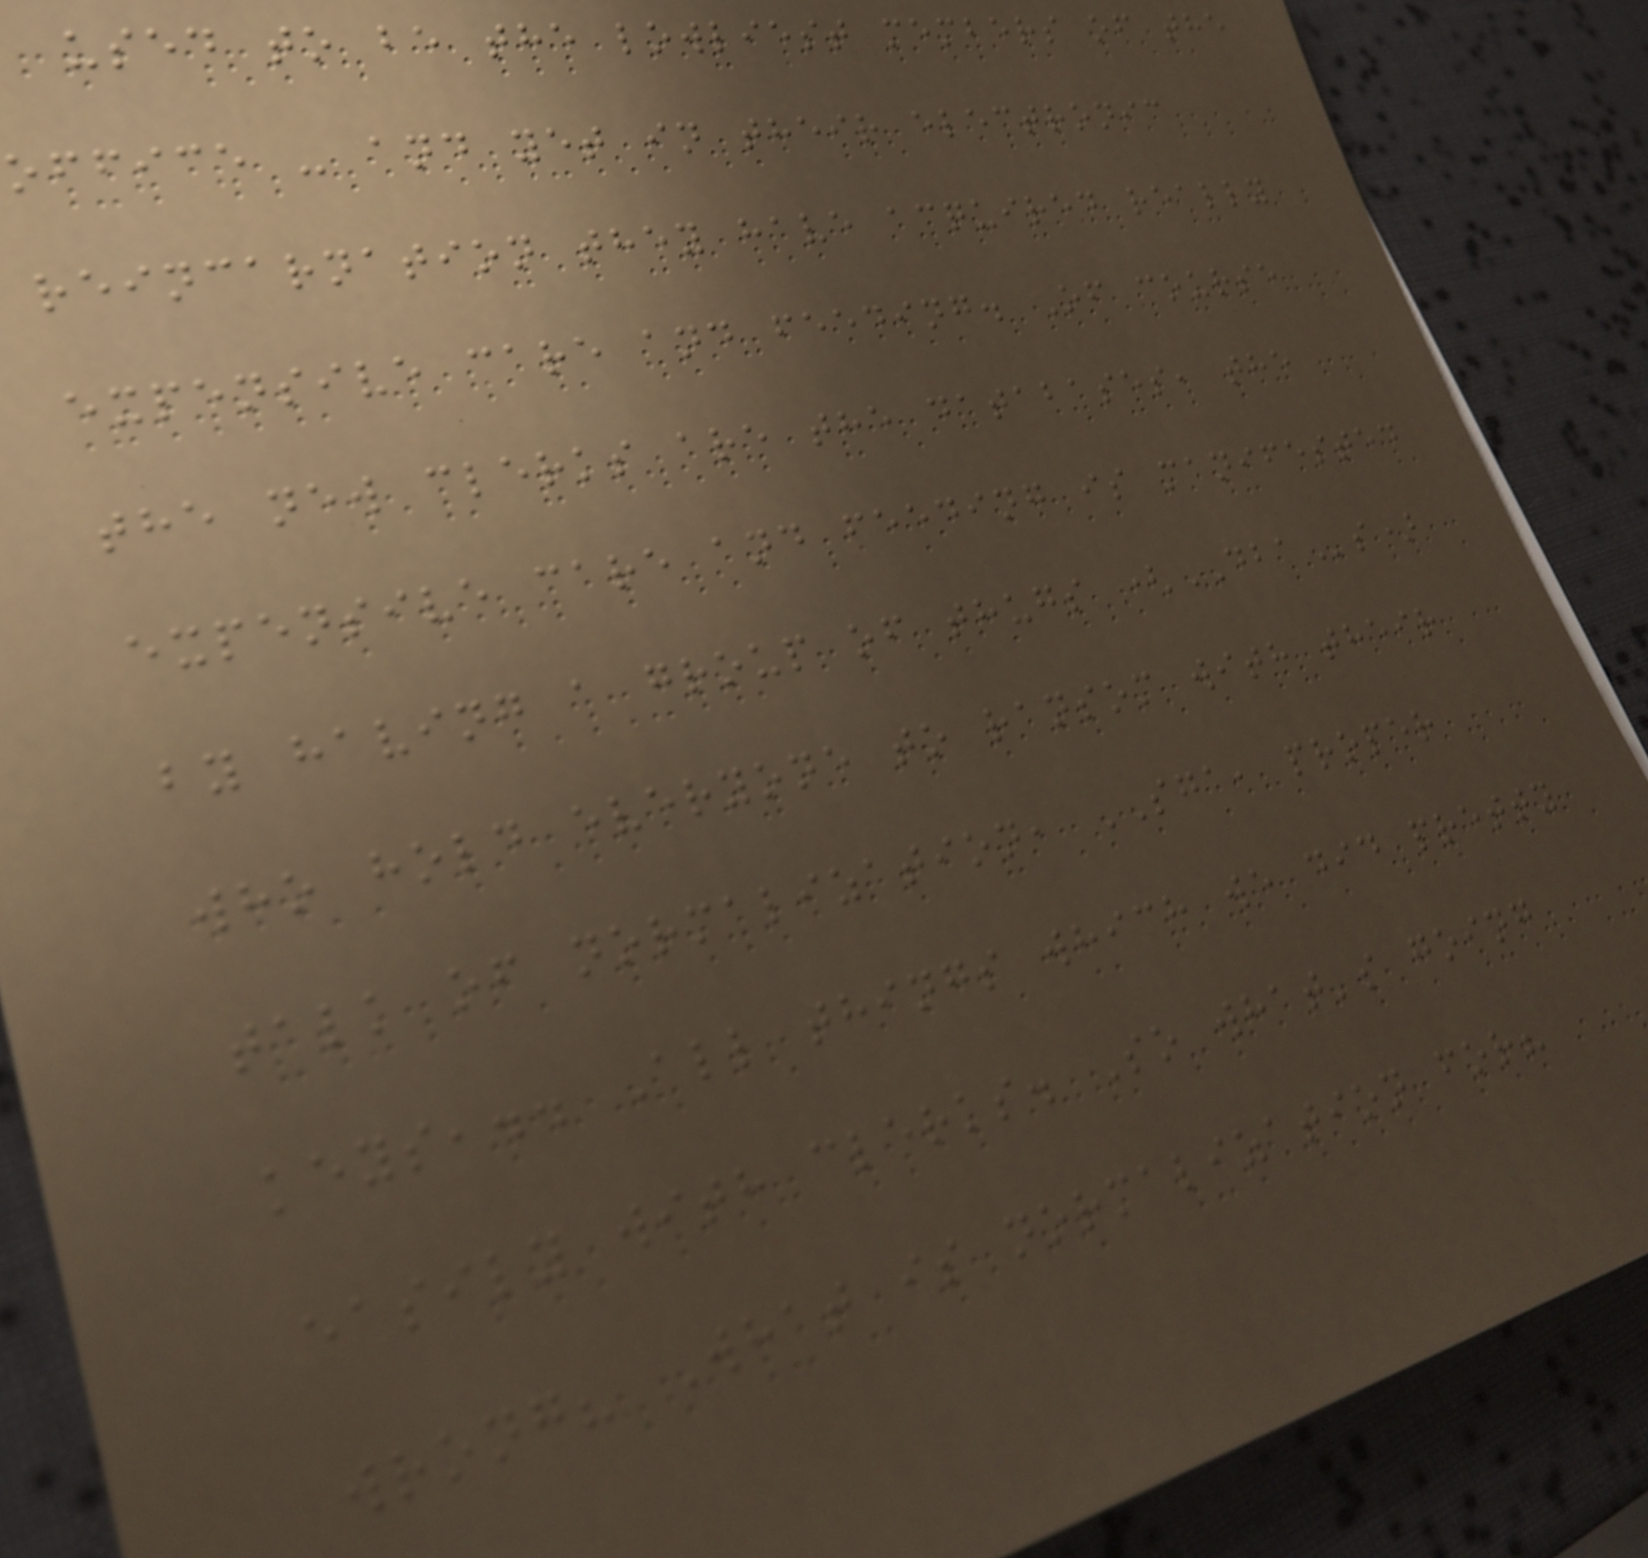used to be the lowliest members of the
office - and yet in their electronic
reincarnation they have acquired really
expensive care and feeding. Of course
the new clerks are the databases, the
expensive care and feeding is manifested
by having a group of thugs (DBAs)
who hold everyone to ransom with their
talk of normalization, SGA, proper
keys,.. All things which we did pretty
easily with clerks. So what's going
wrong? What is normalization for?
